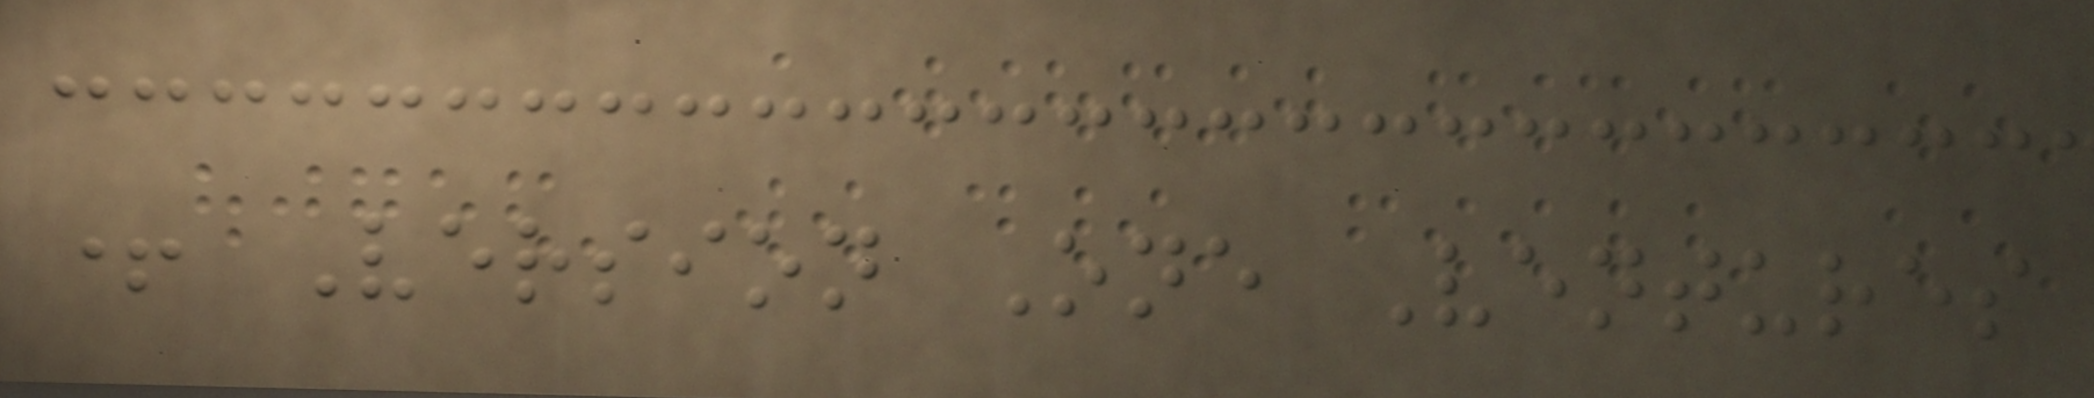+ Version One Ventures
